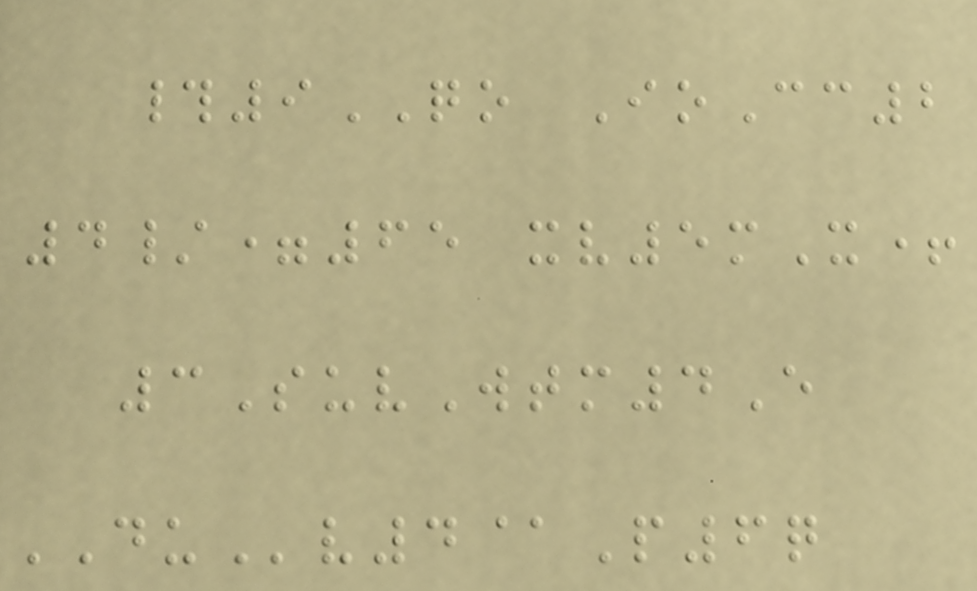#9QO IoCc2
4/=65 xv5mX+
3SuvWtm4E
DUv4@P6q
